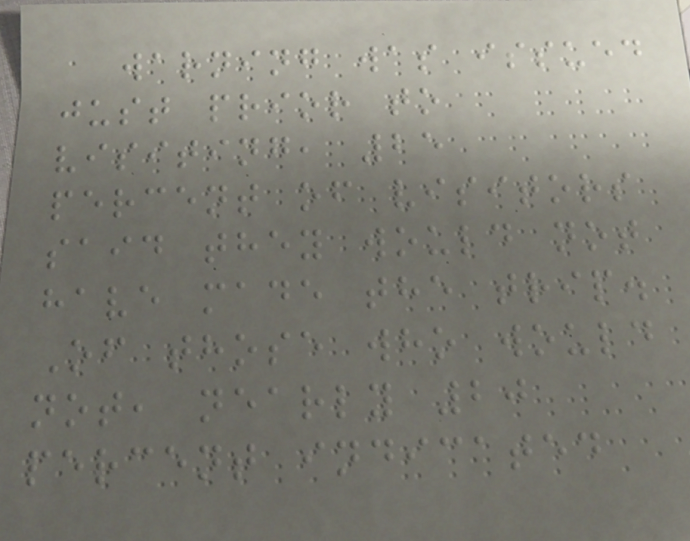warning was issued
just prior to
visiting, 25
percent of visitors
said they would not
have made the trip.
Of those who would
not, nearly 20
percent indicated
